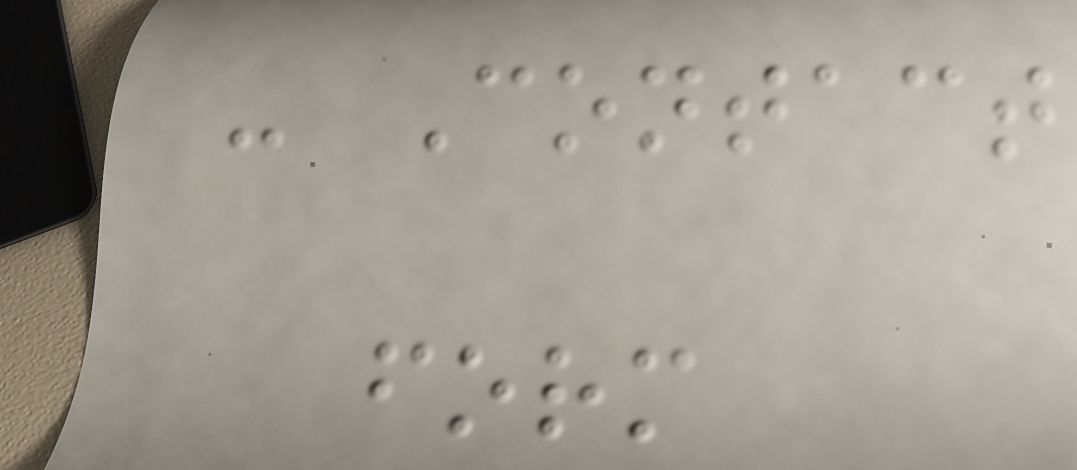- Contact
form
